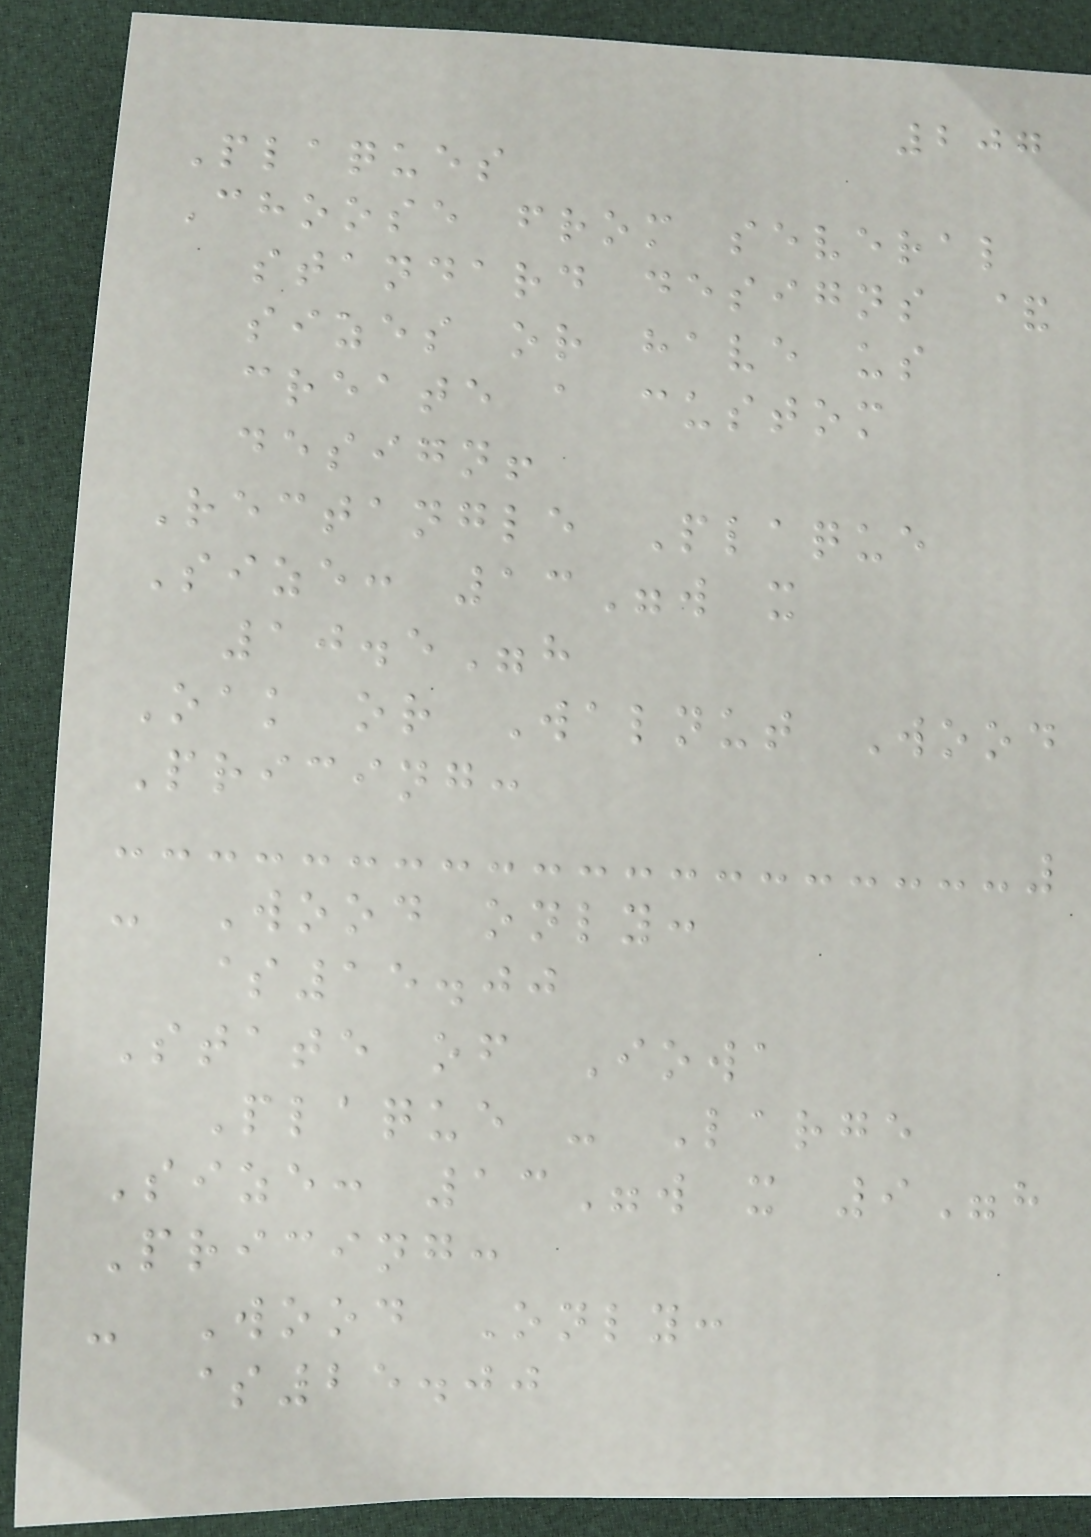207
Plaques
Choose from several
standard designs &
sizes or have us
create a custom
design!
Rectangle Plaque
Size: 13"w x
10.5"h
Oak or Walnut Wood
Pricing:
- Wood only:
$15.00
State of Iowa
Plaque - Large
Size: 13"w x 9"h
Pricing:
- Wood Only:
$25.00
